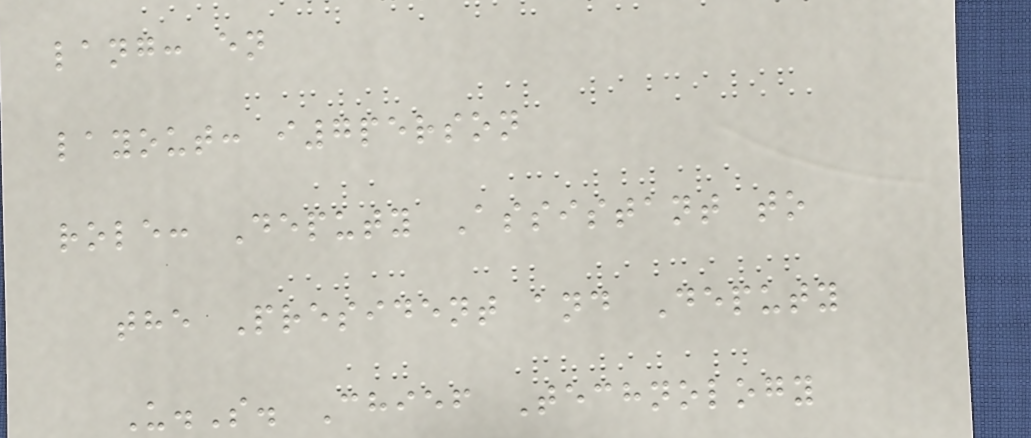lang: en
layout: i7person
role: Deputy Assistant to
the President and Deputy
U.S. Chief Technology
